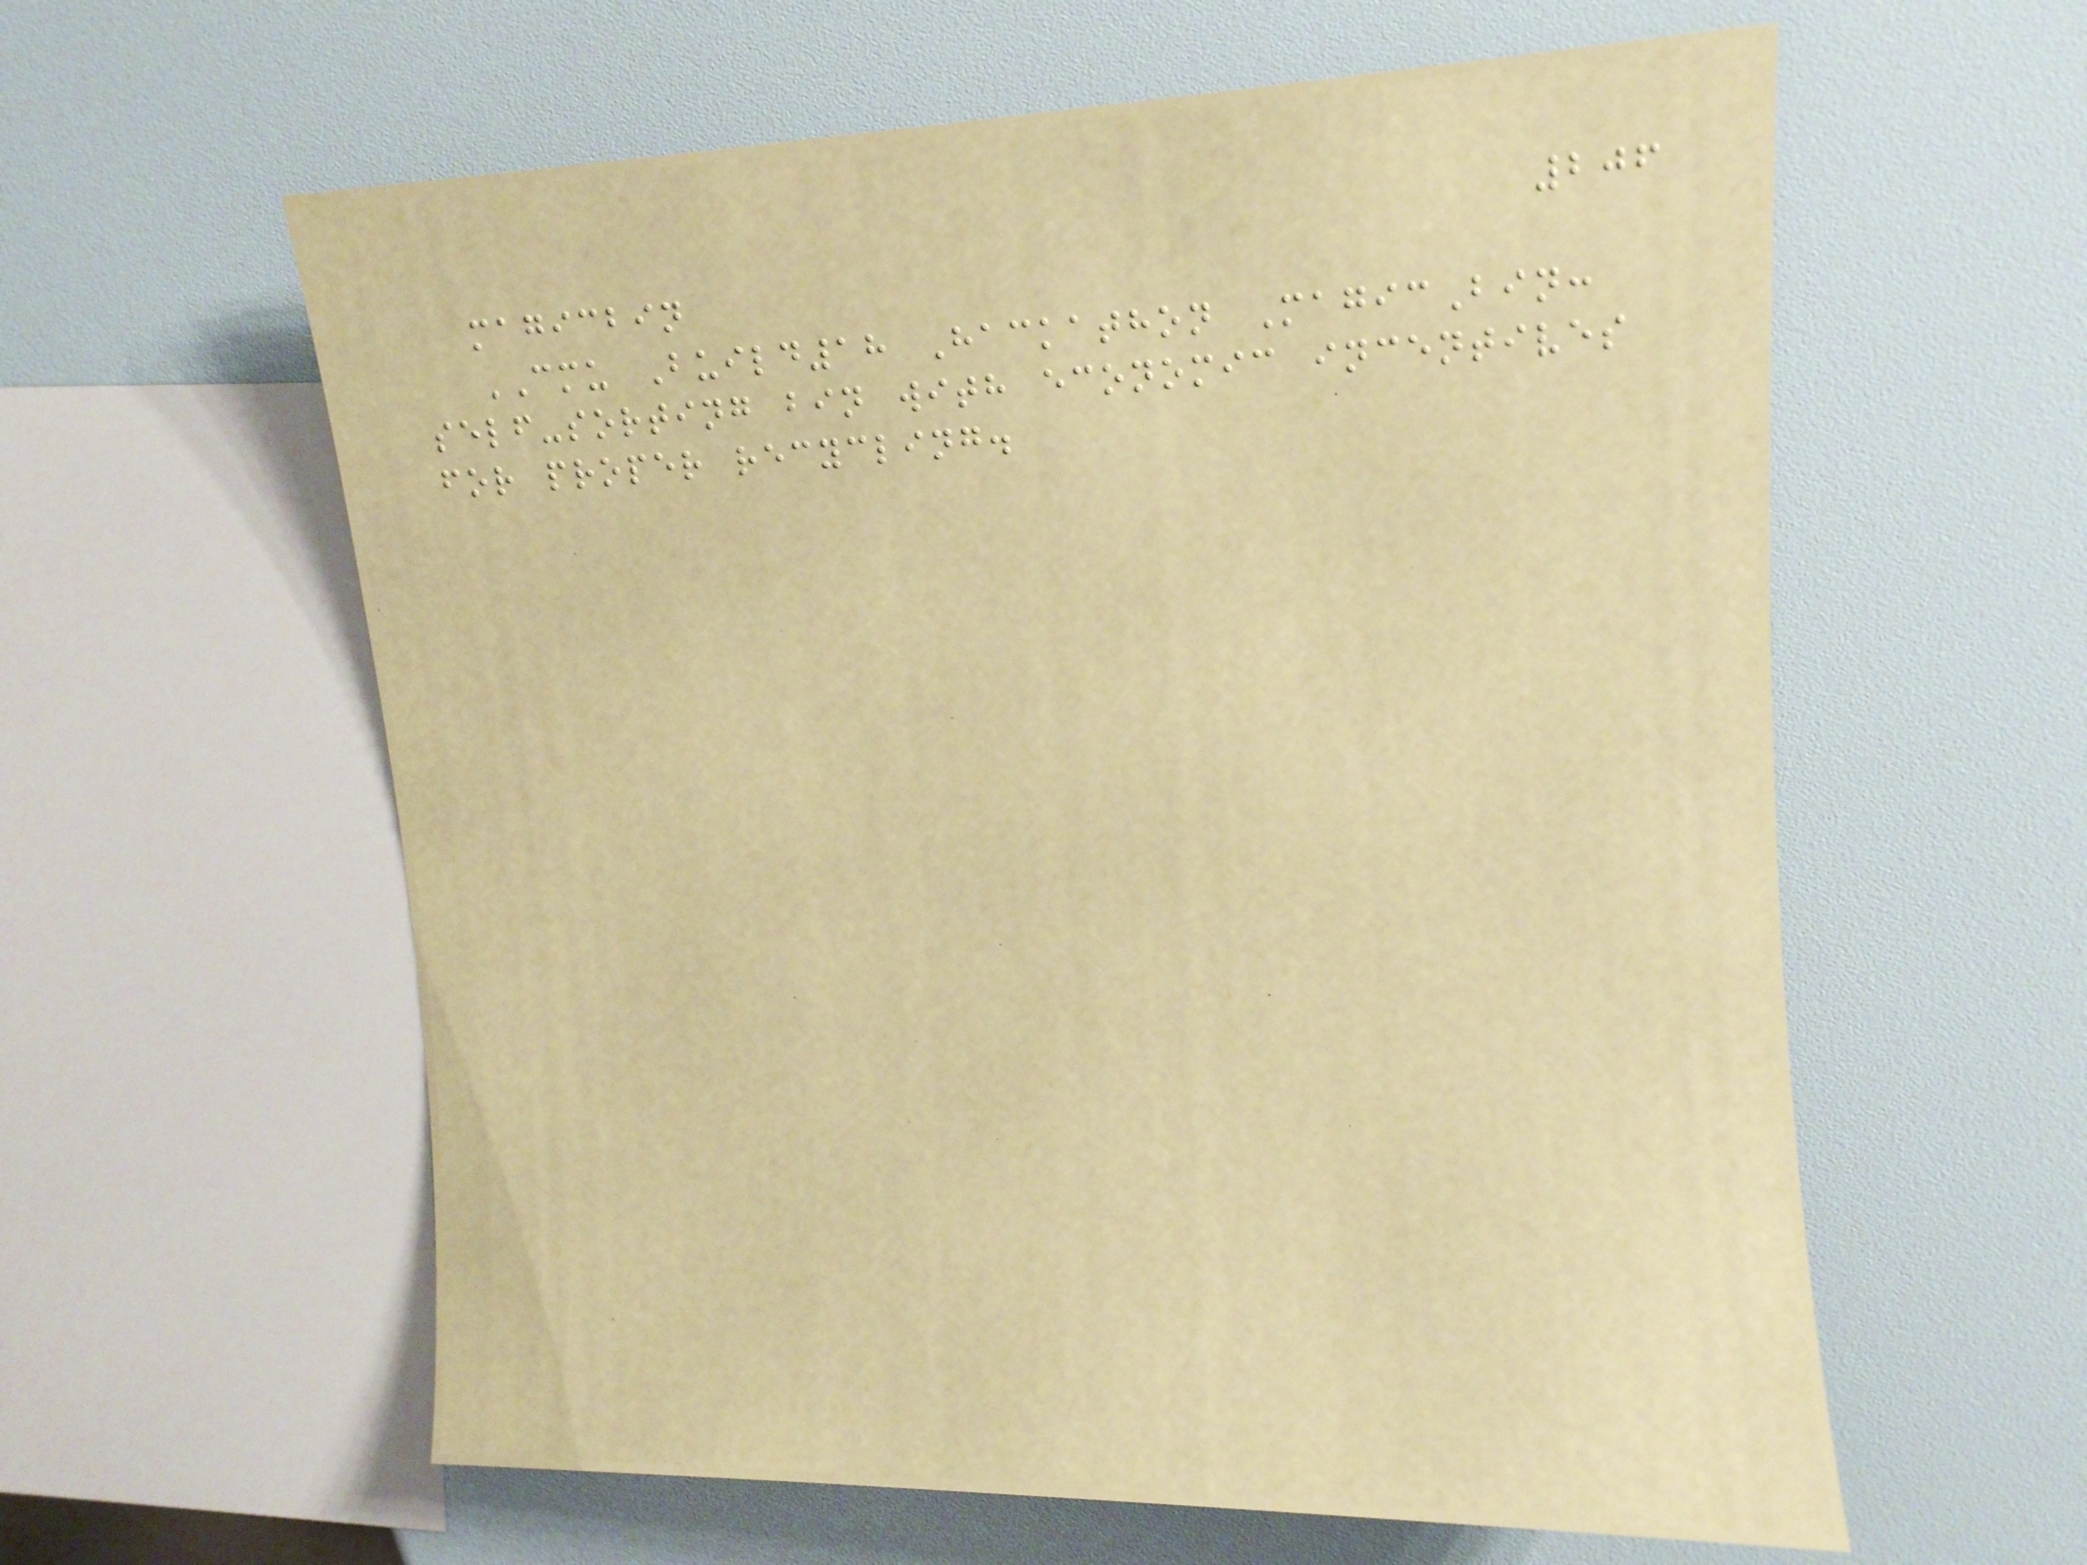206
magicbin
CMU Build18 Hackathon MagicBin:
self-sorting bin with economic incentives
for proper recycling.
